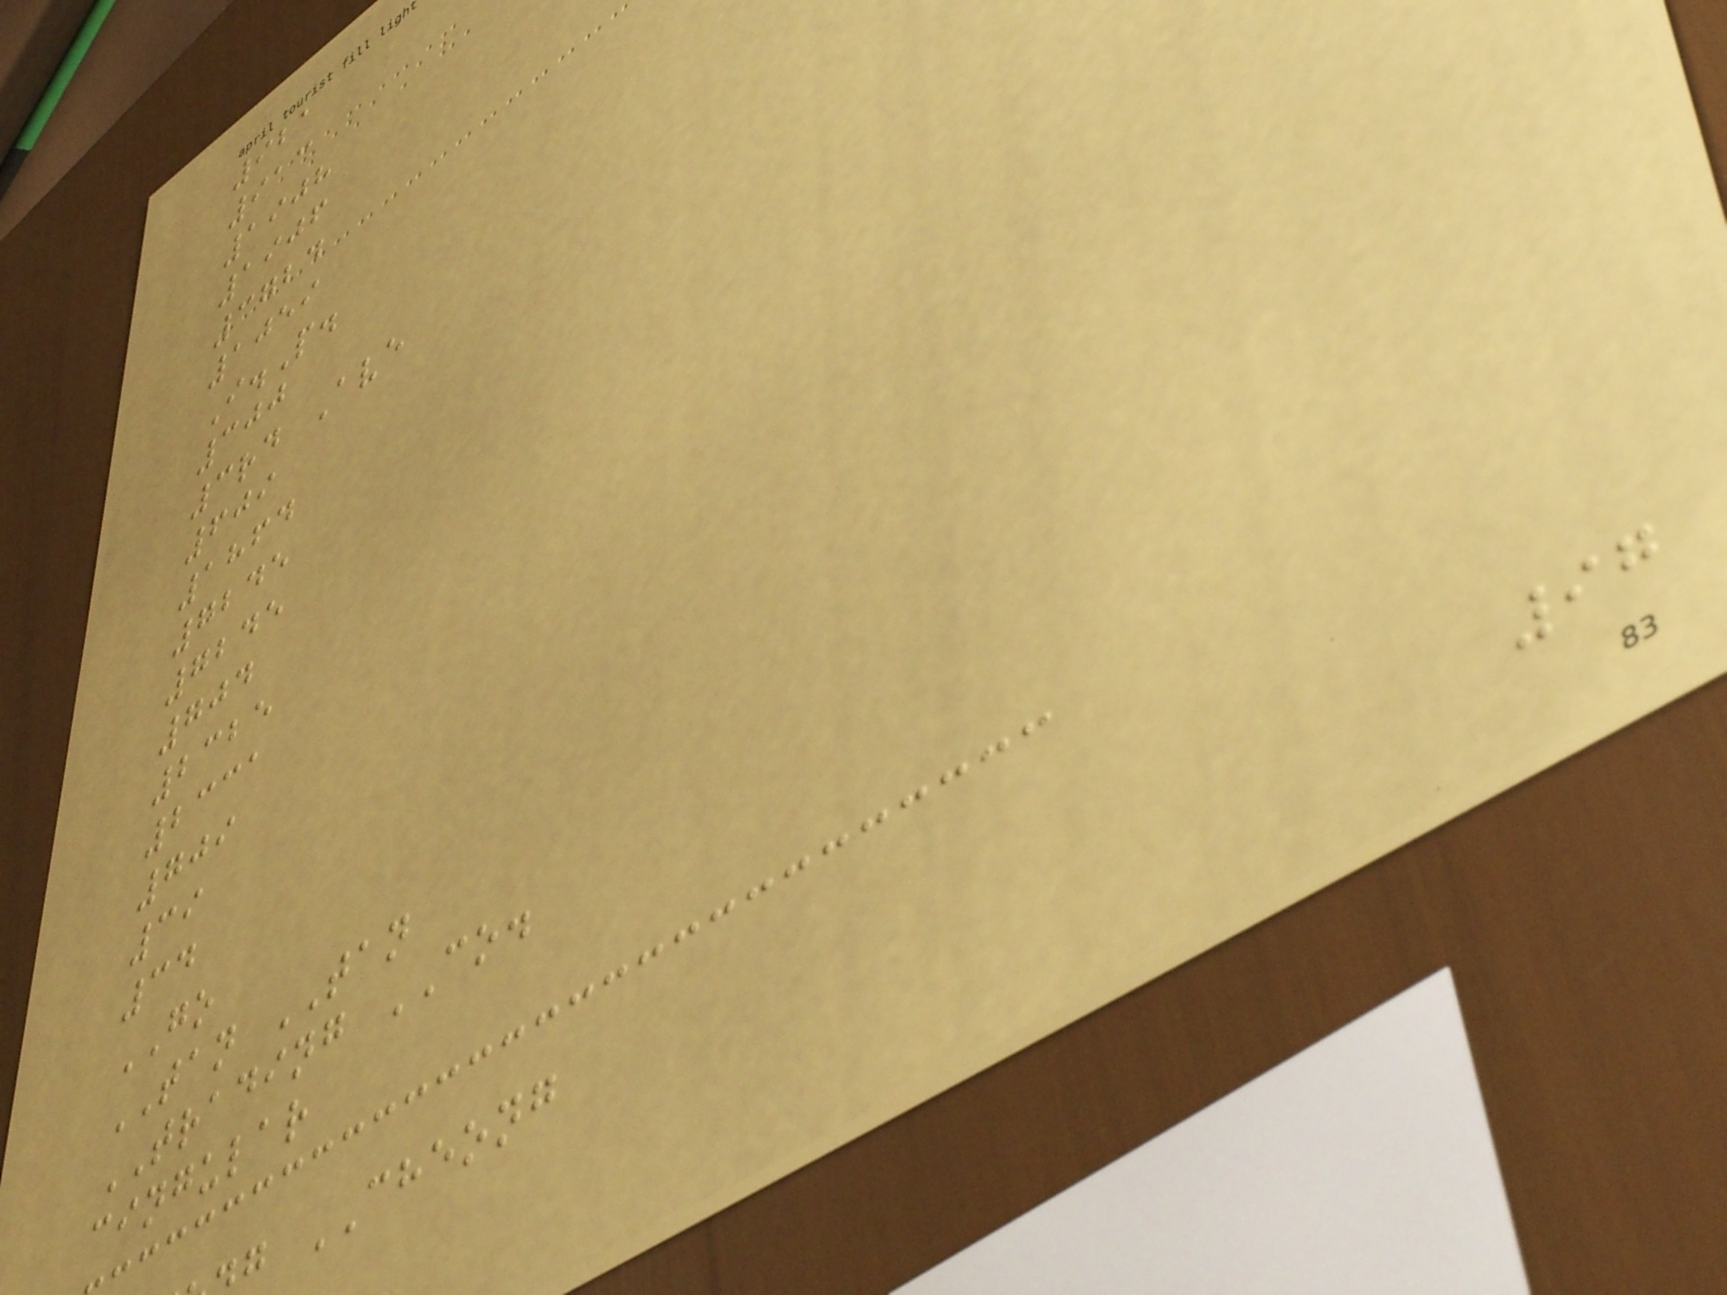921
913
1908
1906
3724
1059
I.P.
300
3rd Ave
609
1864
7245
7245
704
2325
2331
709
39
34
GO
TAN TAN
TRADING CO.
cingular
g CHEONG
97
